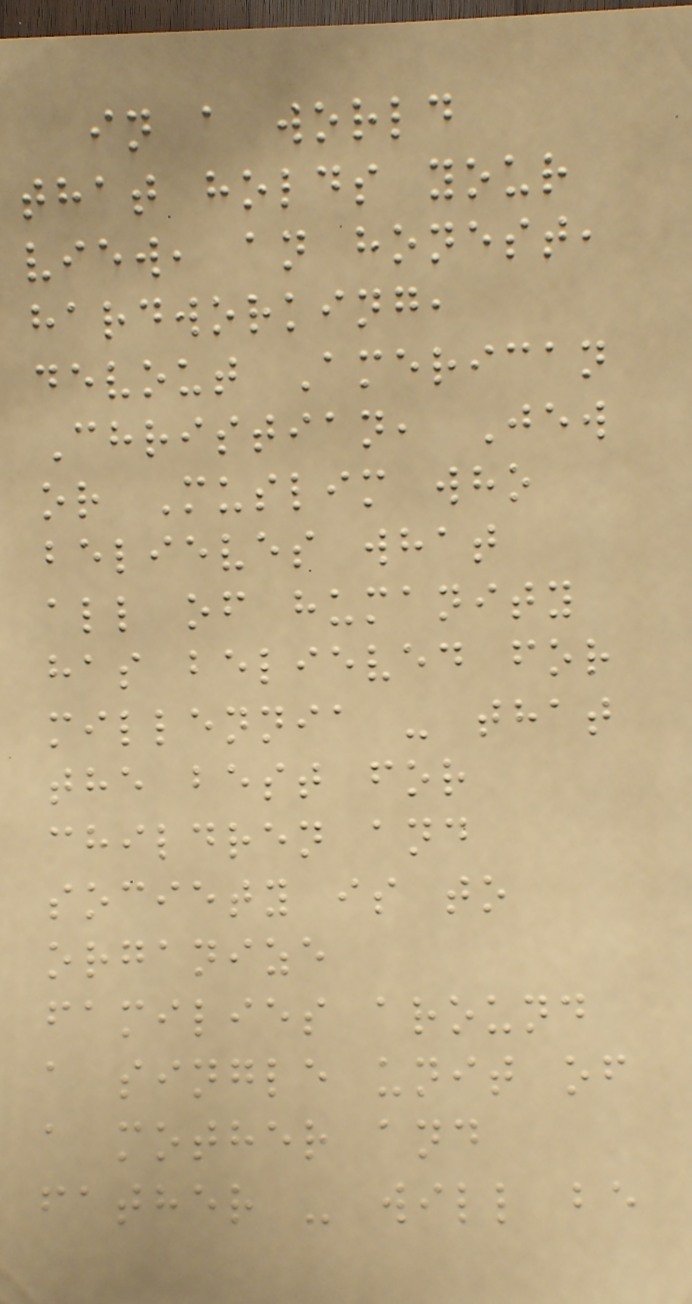in a world
that holds your
view, an honest,
hardworking,
devout American
Christian, Jew
or Muslim who
believes what
all of humanity
has believed for
millennia - that
the best for
children and
society is to
organize
families around
a single unit of
a mother and
father - will be
